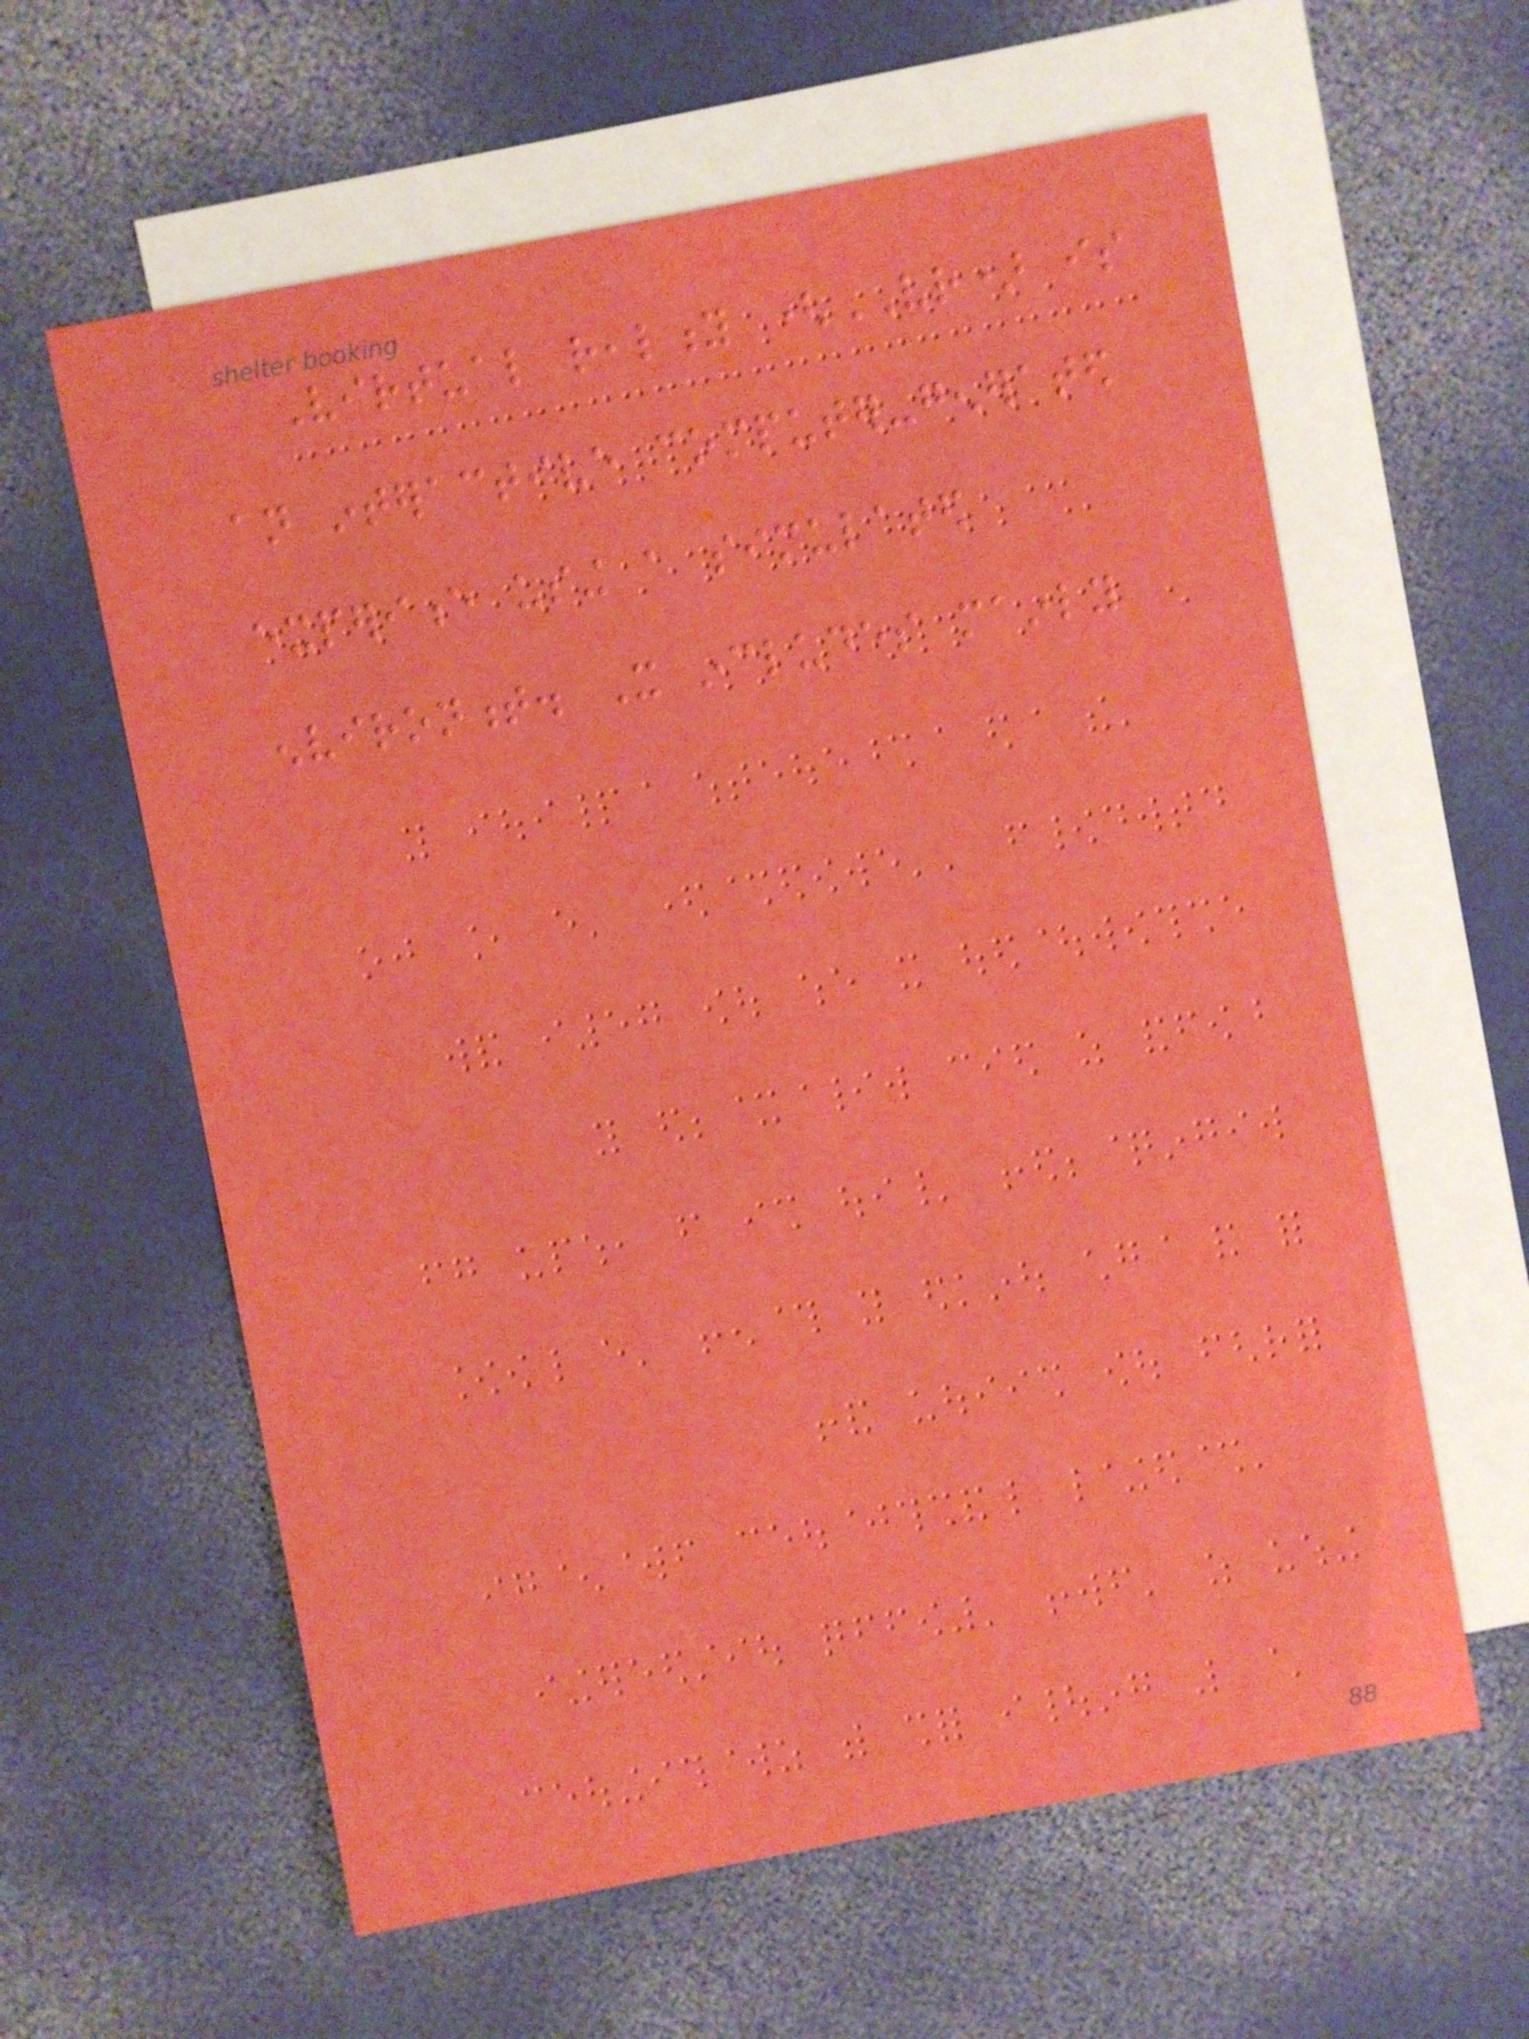Virtual reality (VR) is
an interactive computer-generated
experience using a simulated
environment. It includes mainly
